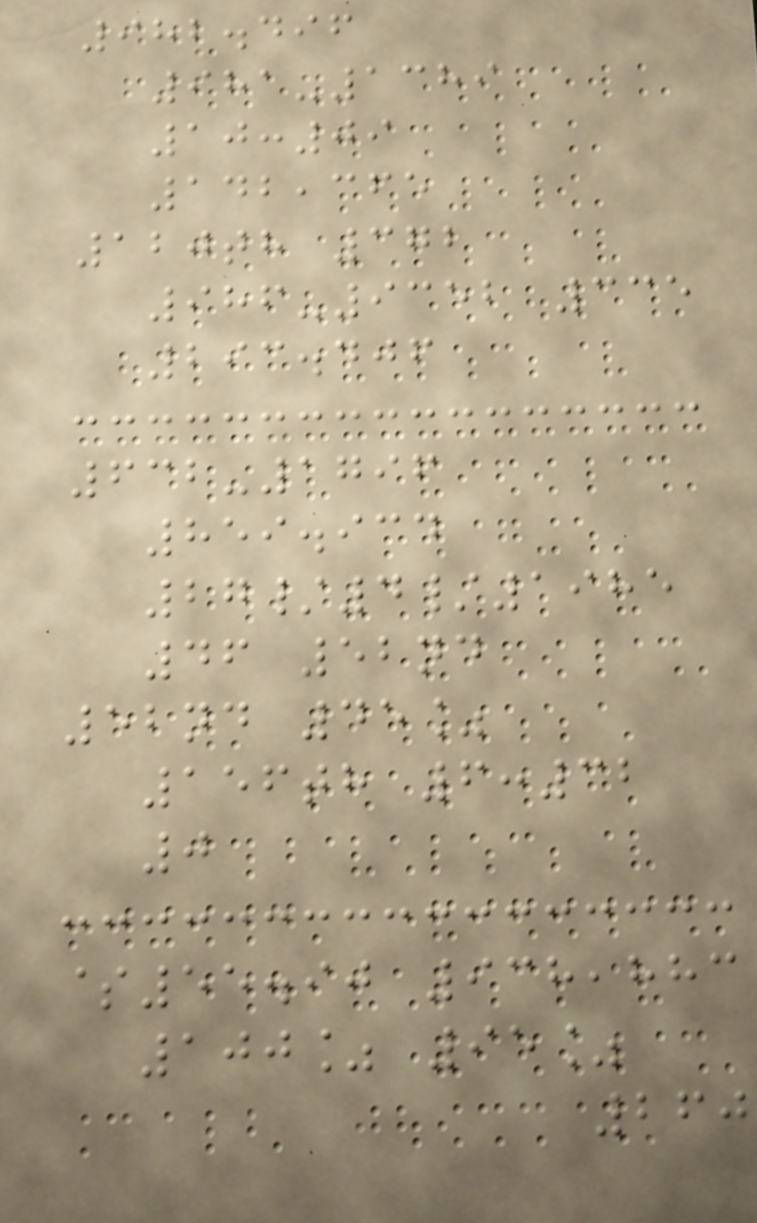982.496
981-1389
10:09
142,365
120th 372
986-9352 335
293.406
632-1796
859.934
27/4/1985
46 52nd
52nd 45%
156th 6:32
0
$55.90 938,883
100% 95%
260
